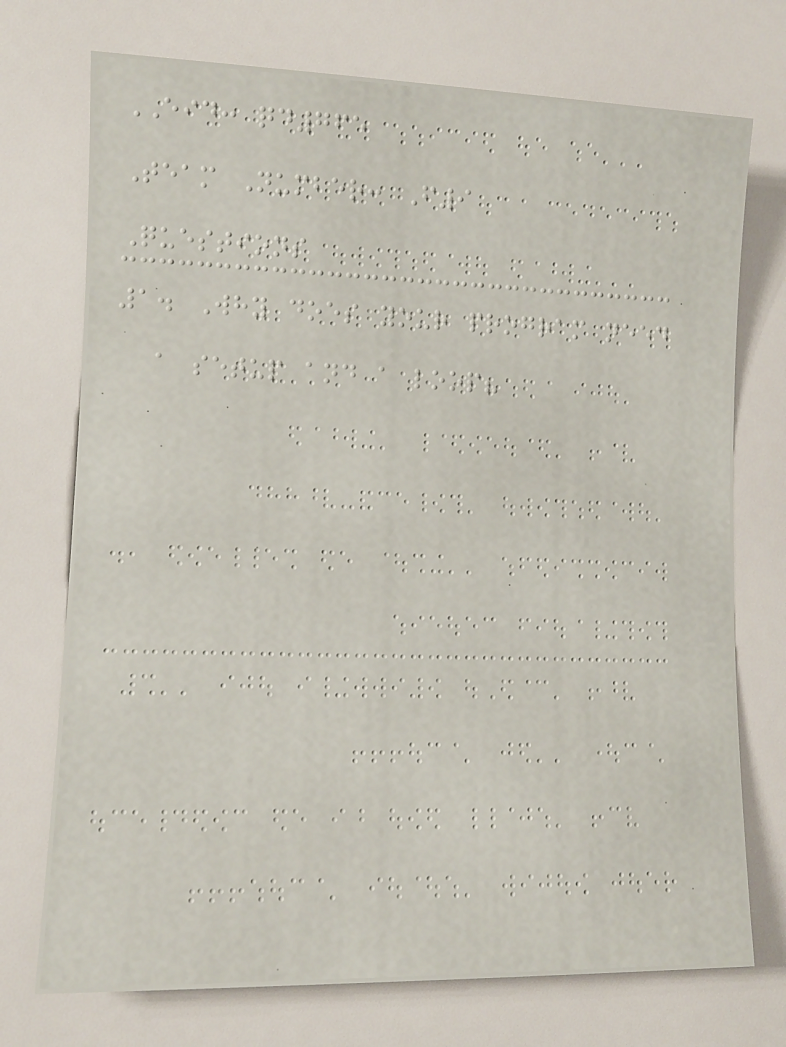EID: qd765
Team Number: F9
Questions
1. Why does your program need
a setup and a loop?
